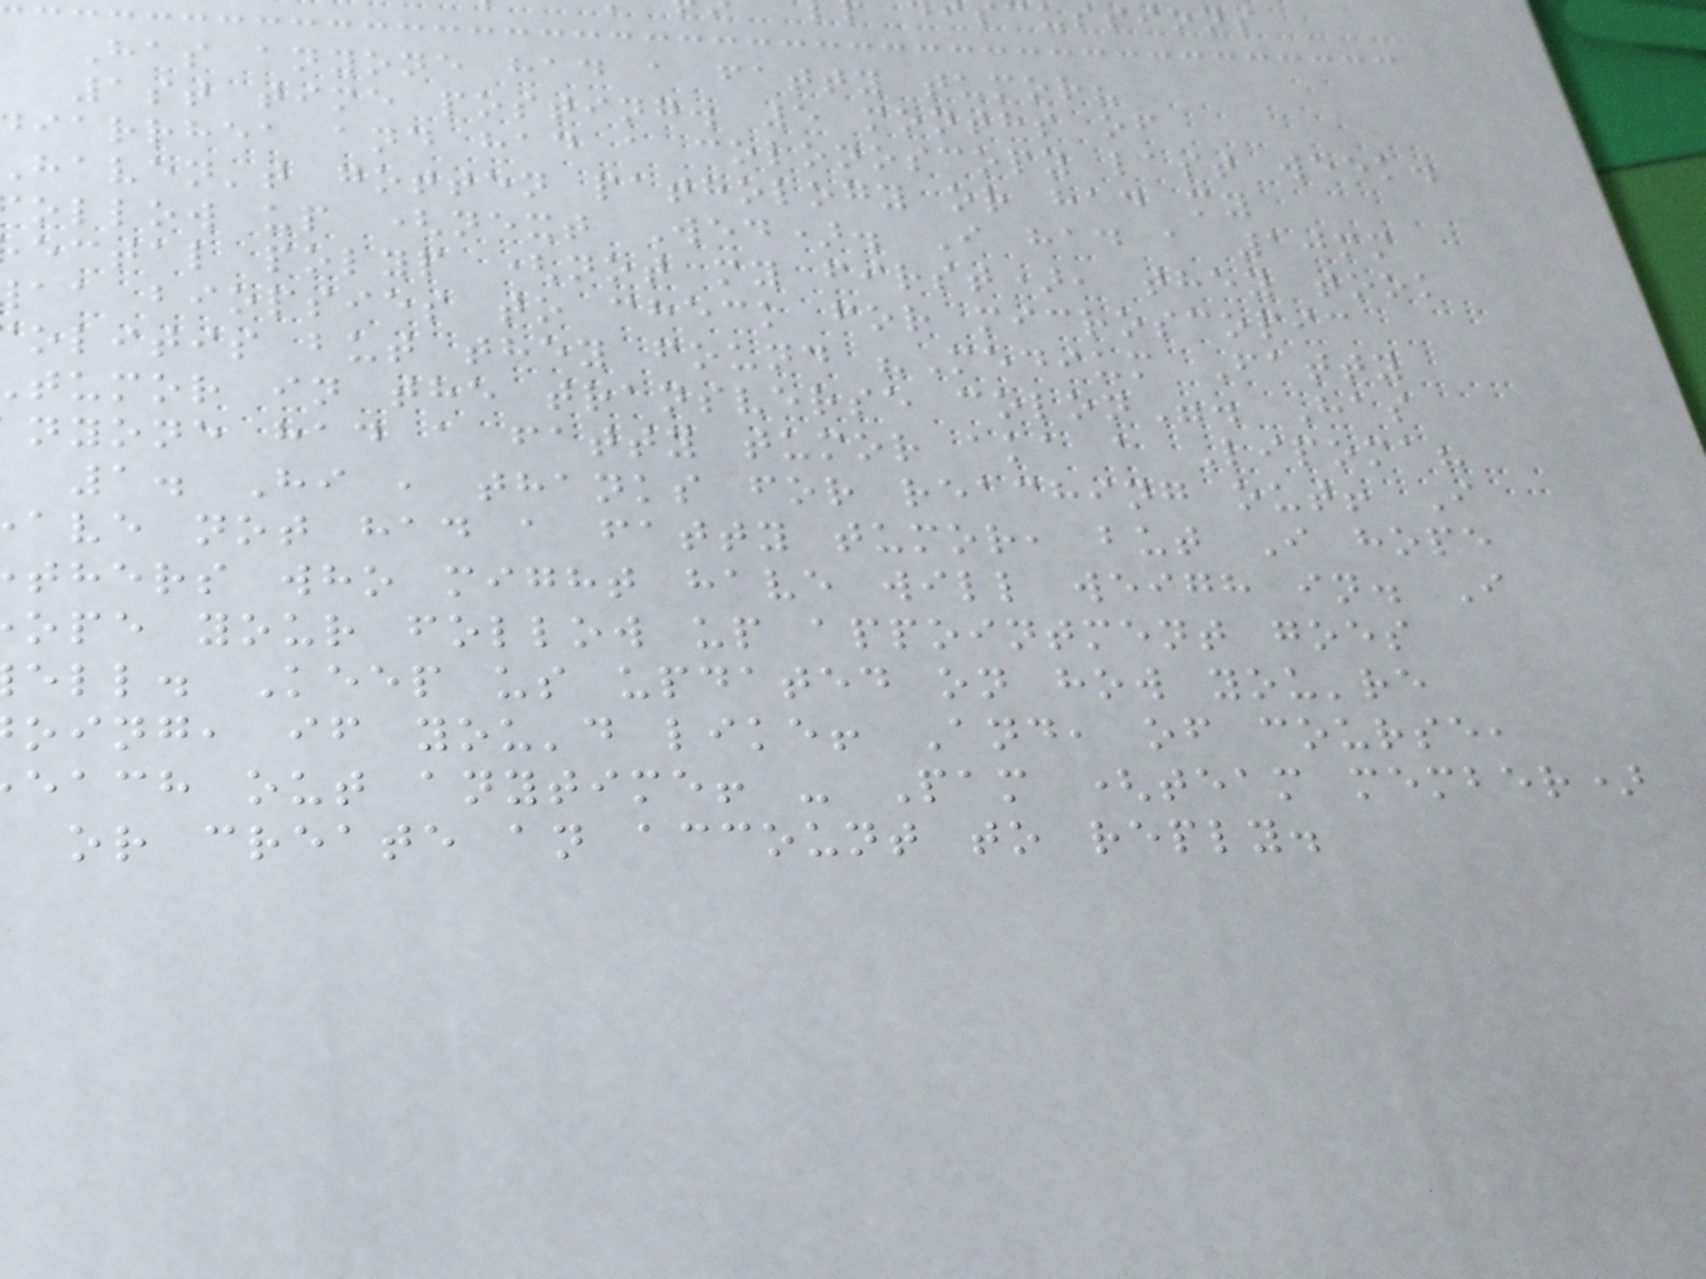Has anyone had a fatty tumor?
1st time posting. 5 months of
iarrhea and had a colonoscopy last week.
haven't gotten pathology or had my
ollow up (next Wed). I had a 10mm
ectal polyp (not my first), they took
aa biopsies to check for microscopic
olitis but they found "Medium Fatty
tumor in the transverse colon". Has
nyone had a fatty tumor aka a Lipoma?
1. Hi , thanks for reaching out! I
ave not had a fatty tumor, but I hope
thers who might have will weigh in. I
ope your follow up appointment goes
ell. Keep us updated on how you're
oing, if you'd like! And, of course,
each out anytime! - Pam (team member)
or create an account to reply.
